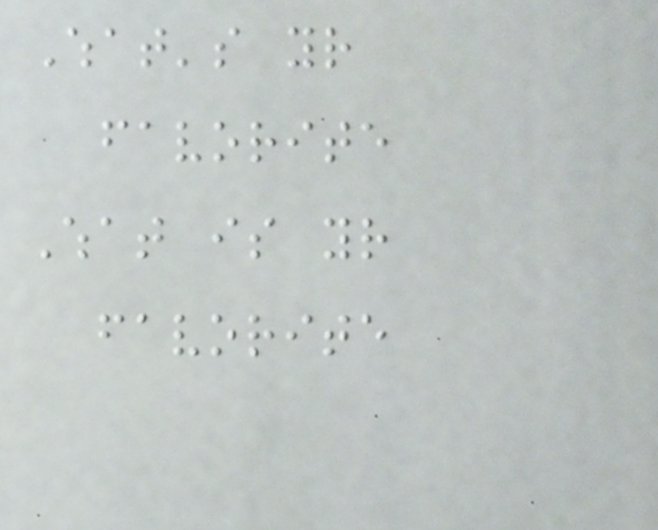What's your
favorite
What is your
favorite
